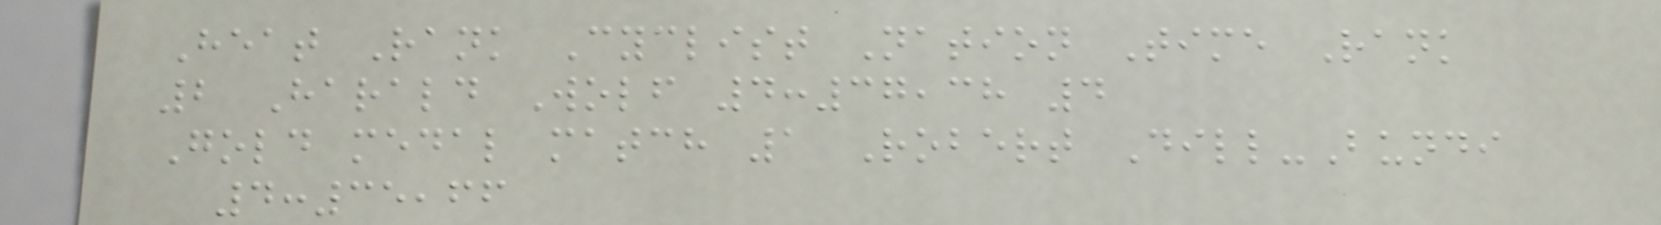Heat Rank Cyclist Nation Time Rank
2 Harald Wolf 4:37,38 4
Gold medal match 1 Robert Dill-Bundi
4:35,66
